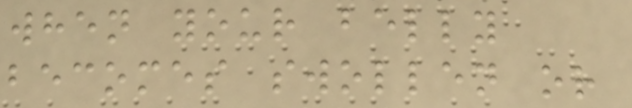when your belly
becomes swollen or
